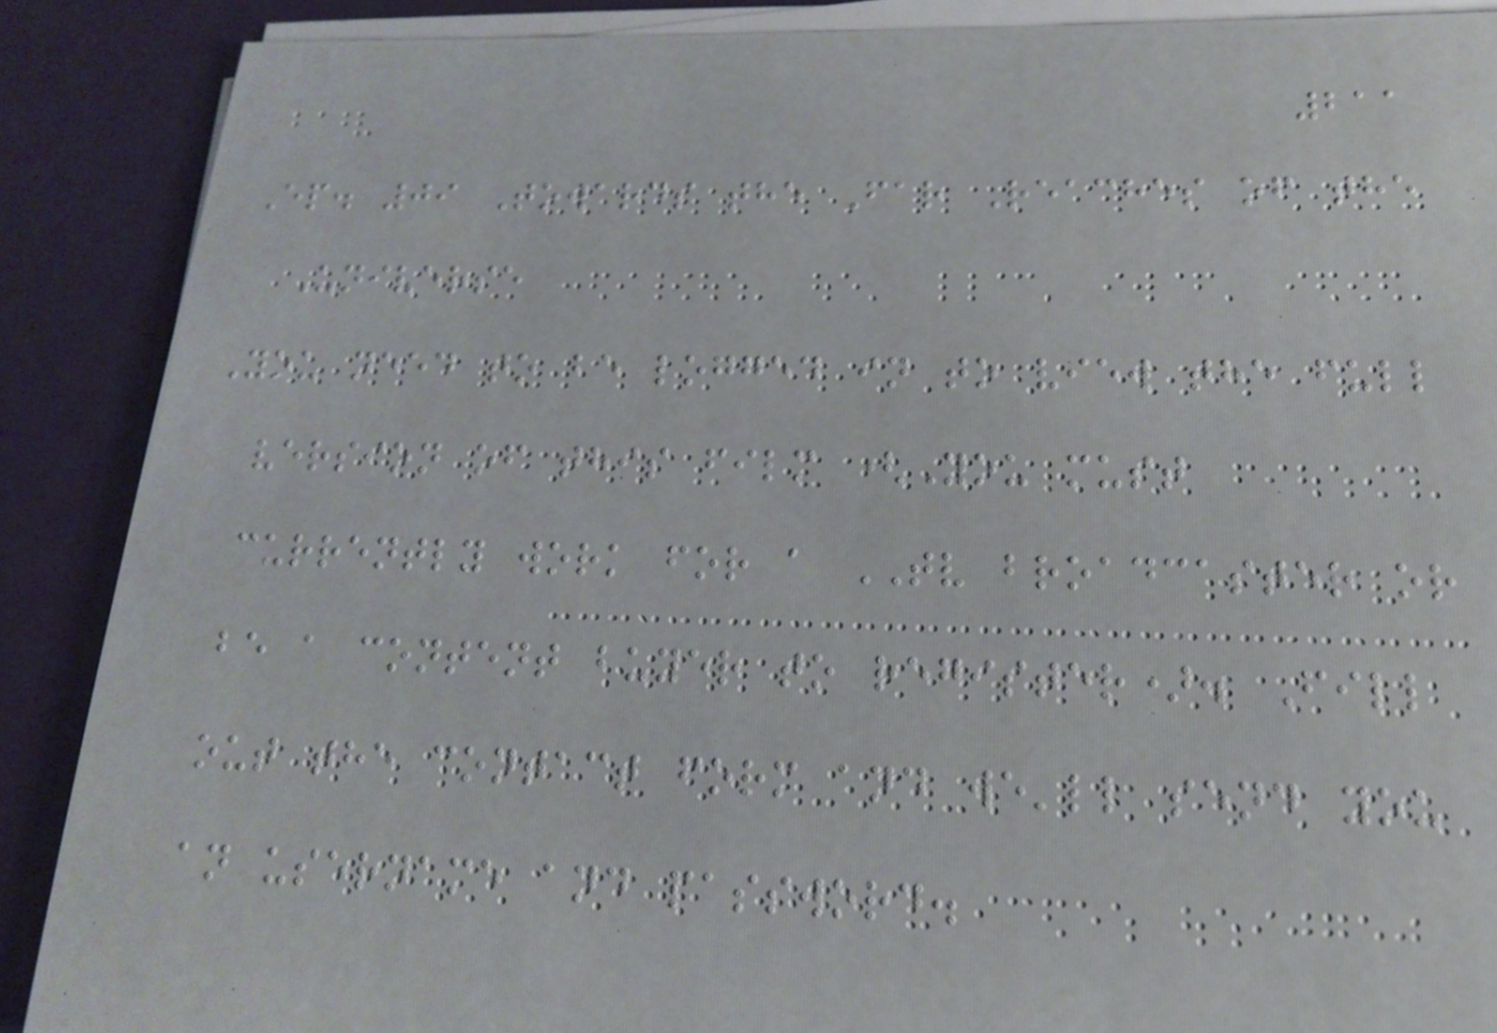211
Ep. 09 Towards the Far Reaches of the
Universe
You need to be logged in to view the full
version of this film (You must
currently work for a TV broadcaster or
be a content buyer to register). Fill
out the contact form and we'll send you
an username and password.
